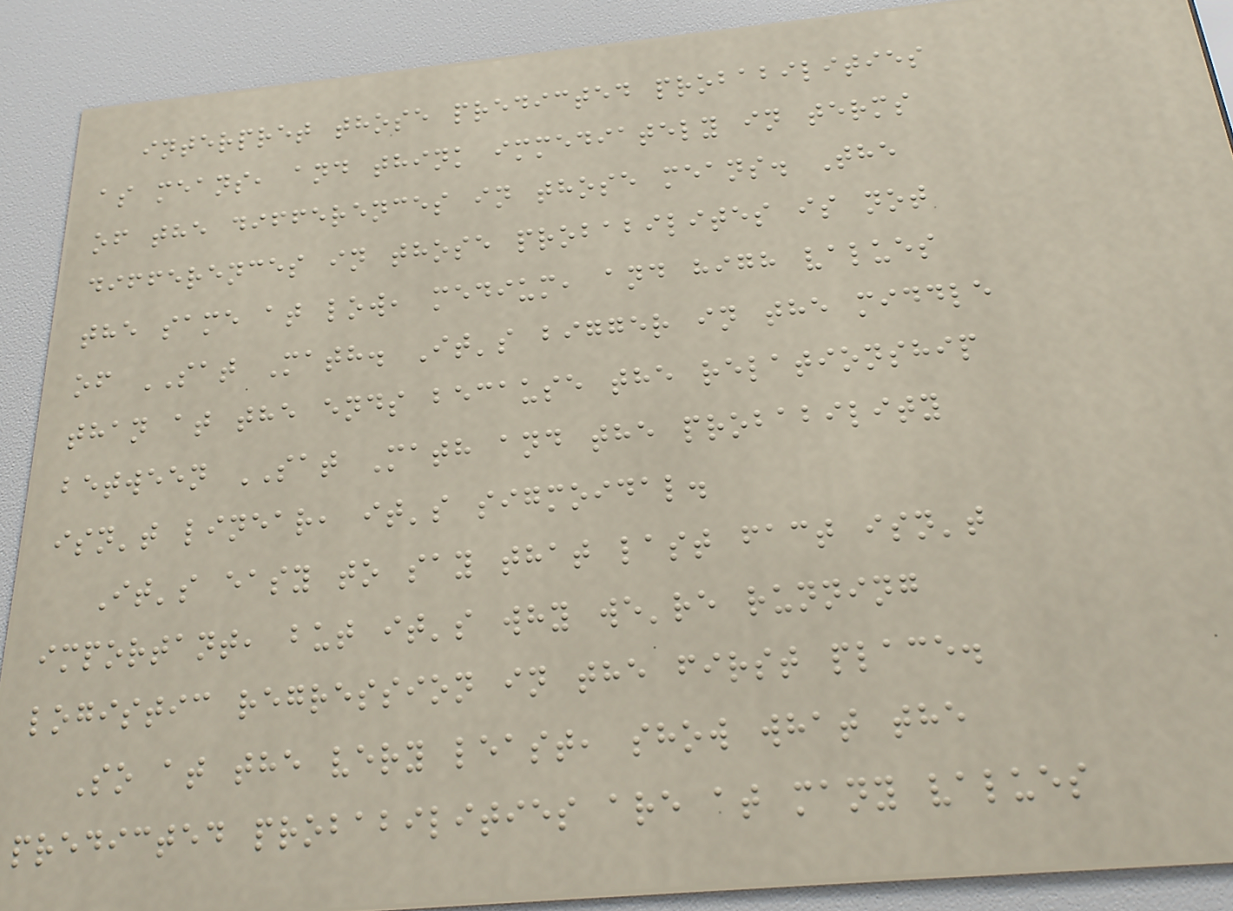interpret those predicted probabilities
as means, and think immediately in terms
of the differences in those means. The
differences in those probabilites is not
the same at low, medium, and high values
of SAT Math. It's bigger in the middle
than at the ends because the relationship
between SAT Math and the probability
isn't linear, it's sigmoidal.
It's easy to say that last fact isn't
important, but it's why we're running
logistic regression in the first place.
So at the very least, show what the
predicted probabilities are at many values
